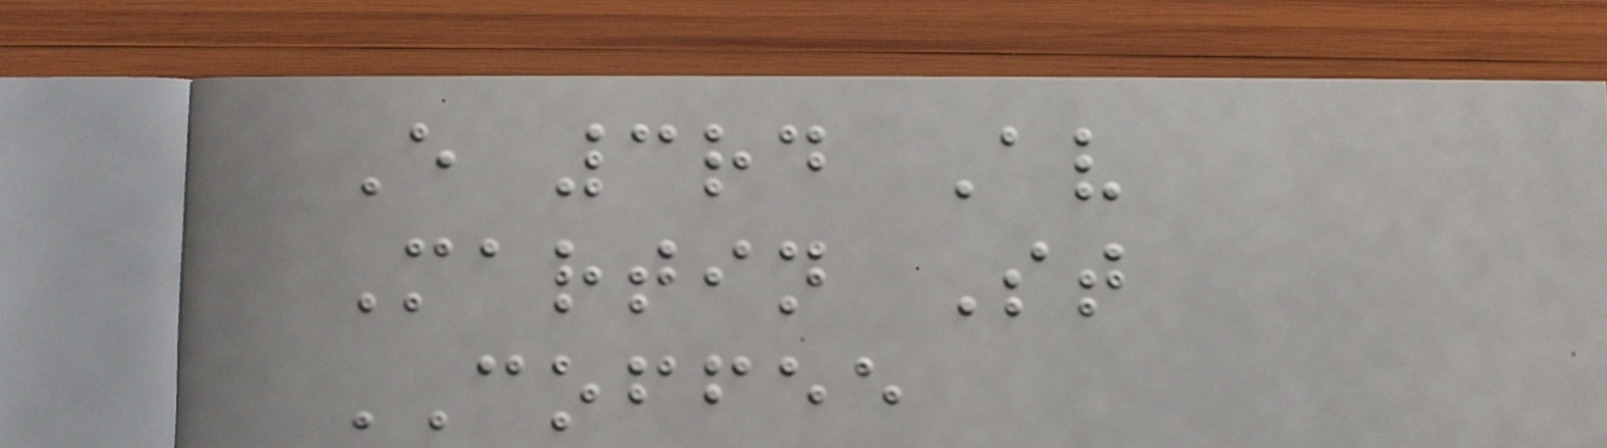E 3rd Av
Martin St
COFFEE
